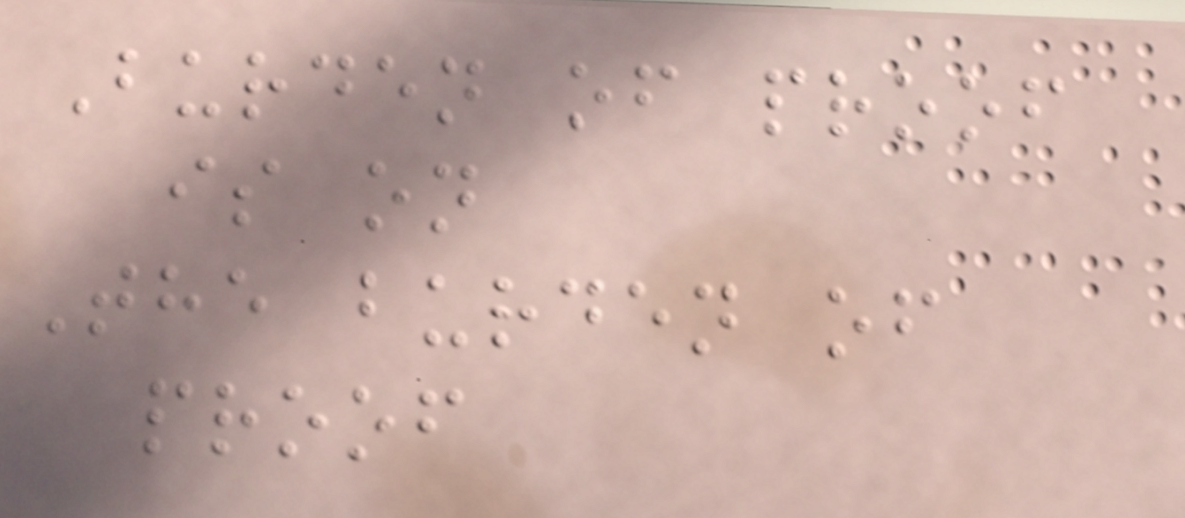Burden of proof
is on
The burden of
proof
